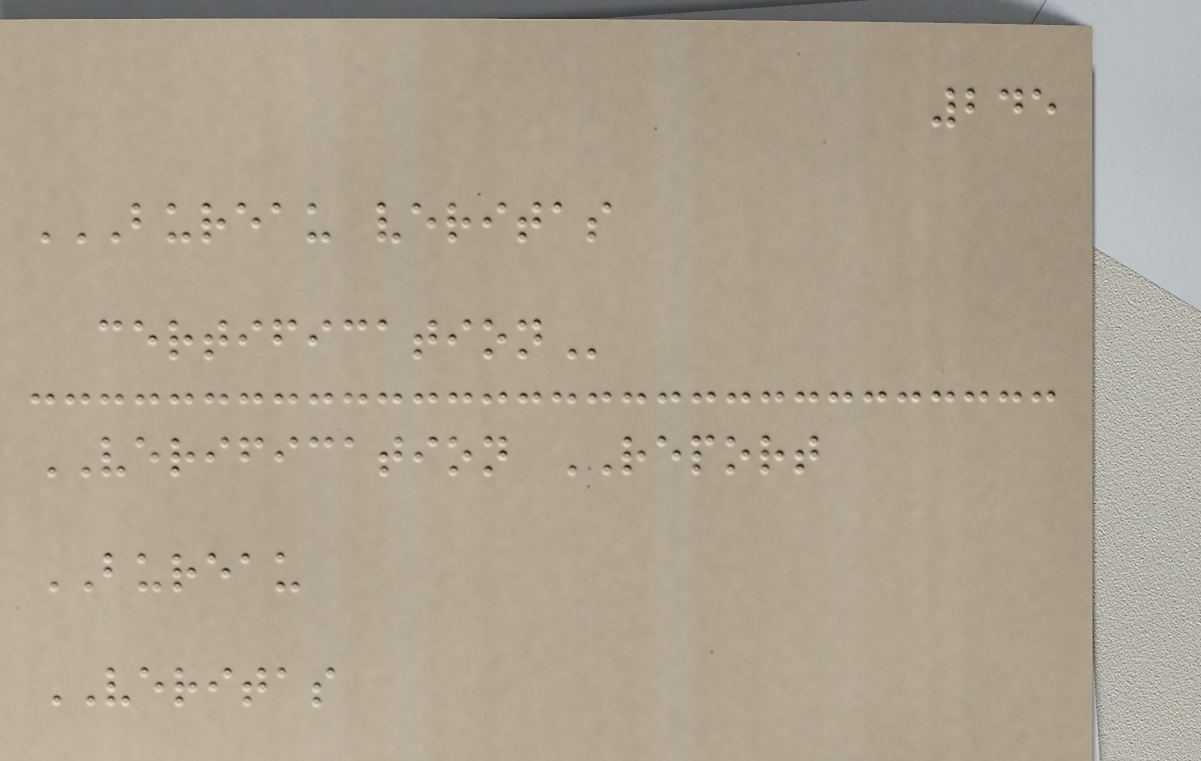245
BUREAU VERITAS
CERTIFICATION
VERIFICATION REPORT
BUREAU
VERITAS
